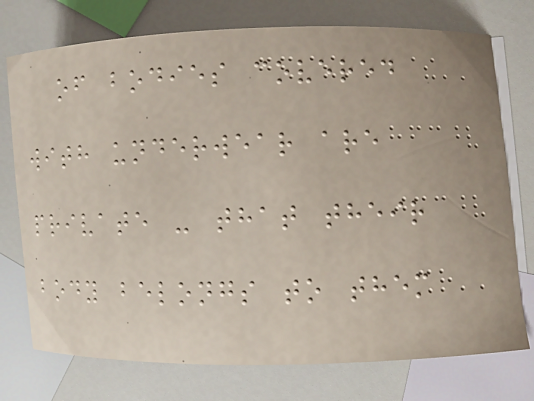of bodies covered
with underwear are
private - that their
body belongs to them
